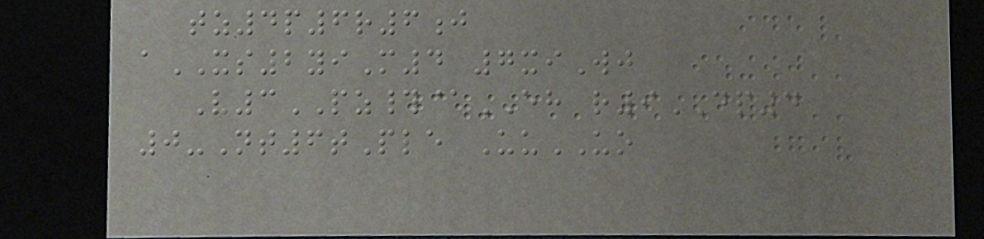tz4p6r6j
aXS2yiM4 7xiWj
V3PZ#@EH r9DP4
0-Nt6tPle UuUO
